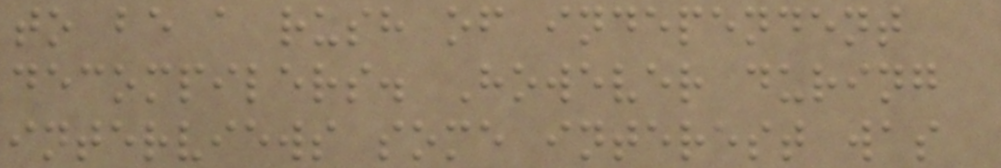to be a rush of independent
decompilers. However during
interviews some interest was
